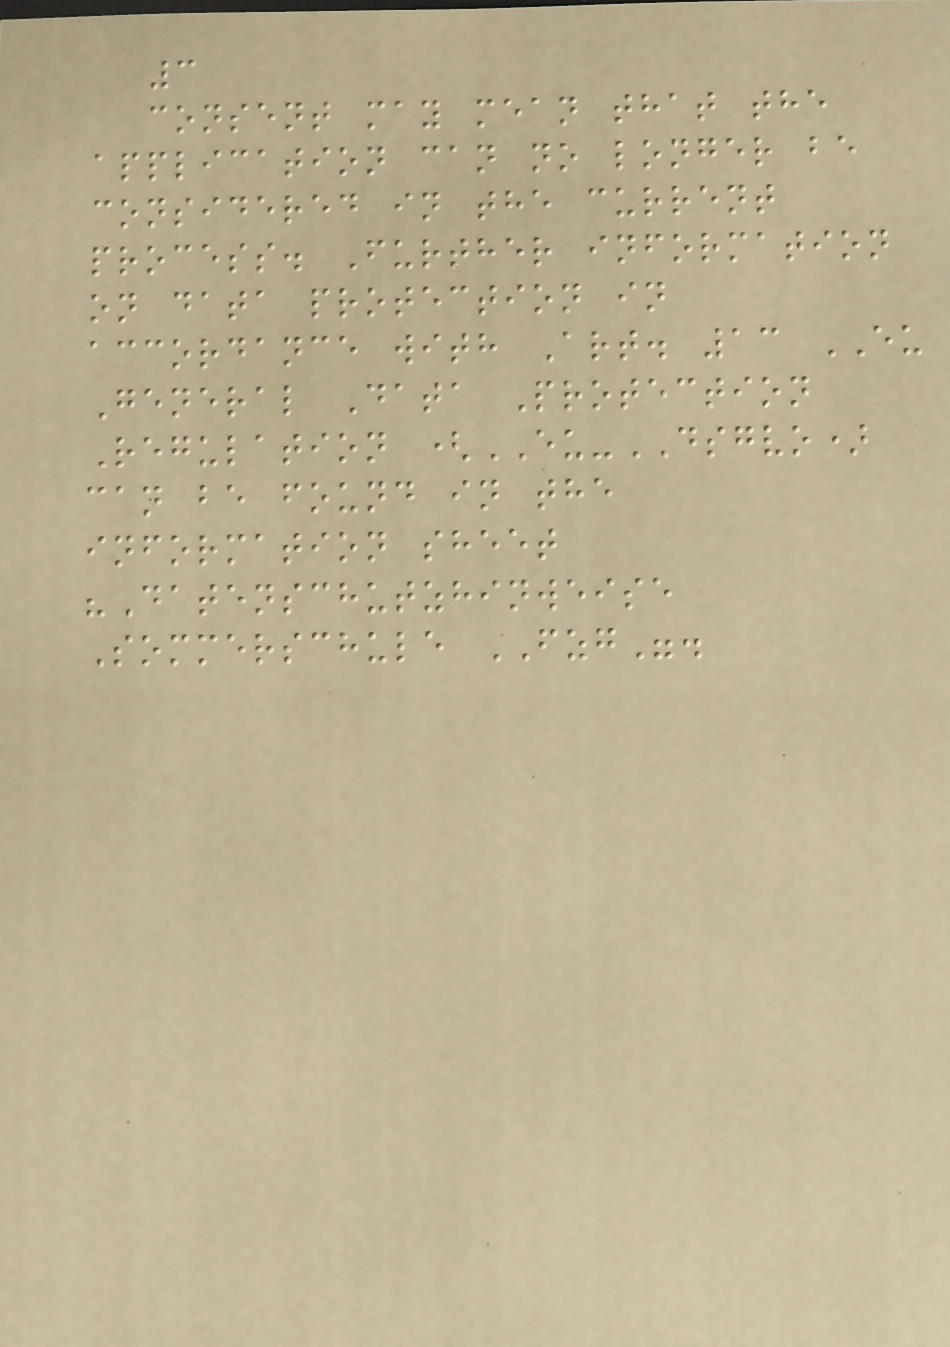3
consent may mean that the
application can no longer be
considered in the current
process. Further information
on data protection in
accordance with Art. 13 EU
General Data Protection
Regulation (EU-DSGVO)
can be found in the
information sheet
"Datenschutzhinweise
Sommerschule FZG".
